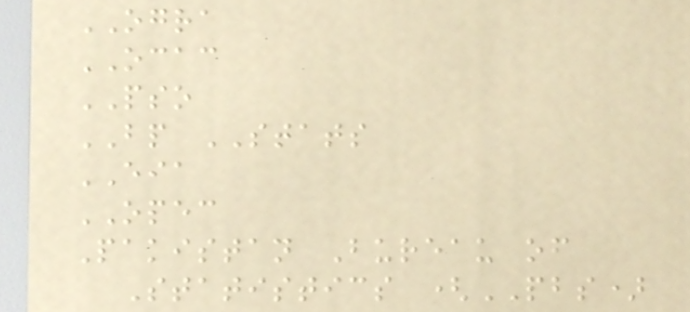OGRA
OCAC
PSO
BP STATS
EIA
OPEC
Pakistan Bureau of
Statistics (PBS)
